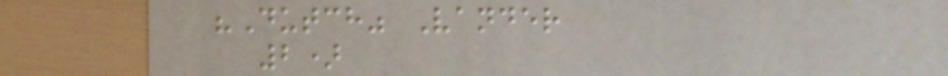"Dutch" Vander
2)
